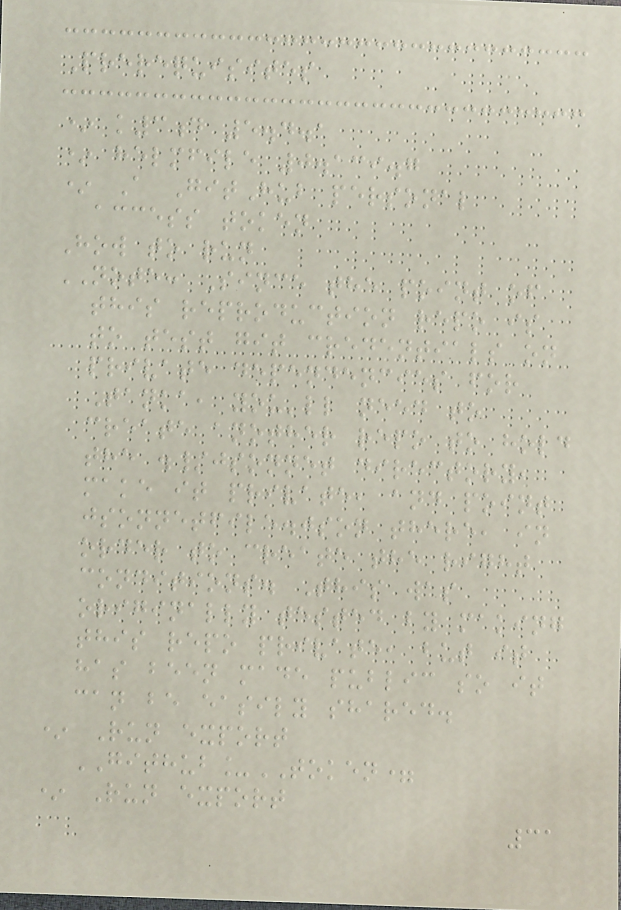Prerequisites
* k3d 5.4.1
* helmfile 0.139.7
* A GitHub personal
access token
How to run
NOTE: Since the point of
this reproduction repo is
to test git credentials on
private dependencies for
Tanka, you'll need to
create another repo to hold
the ./jsonnet directory,
make it private, and point
jsonnetfile.json there, in
order to create the right
conditions. This was
originally tested by making
this repo private, but it
has been made public so it
can be easily shared.
* Run export
GITHUB_TOKEN=
* Run export
31
